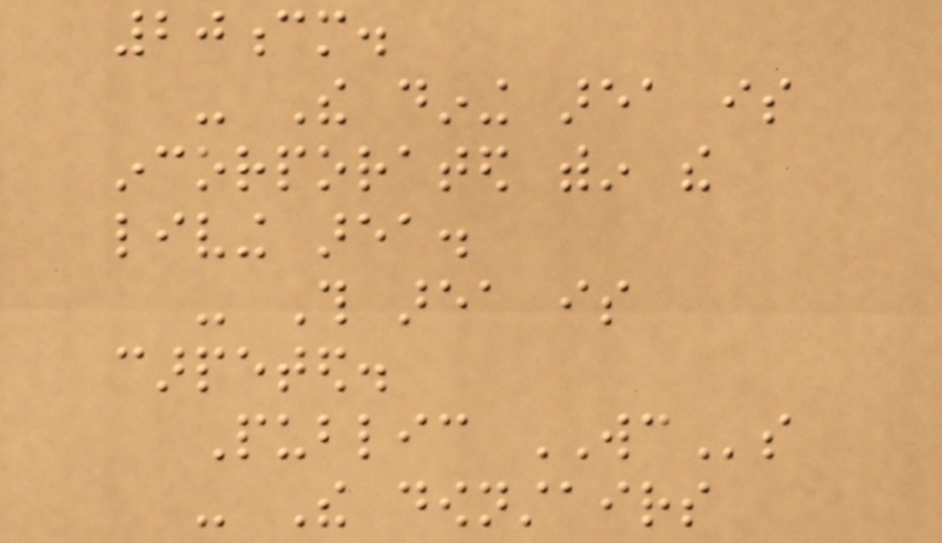20cm.
- The dining area is
incorporated within the
living area.
- This area is
carpeted.
Public WCs
- The downstairs
